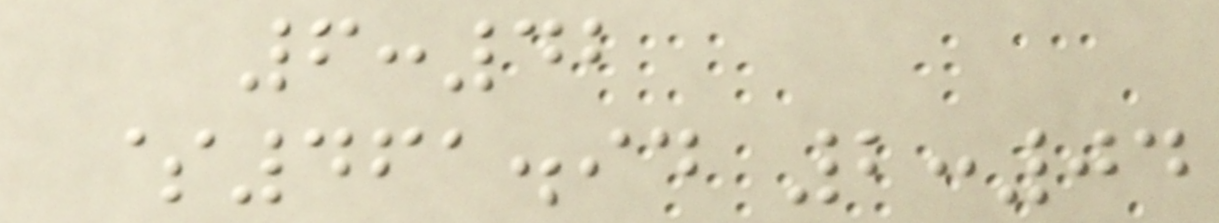6:42
$461.94 2:04
